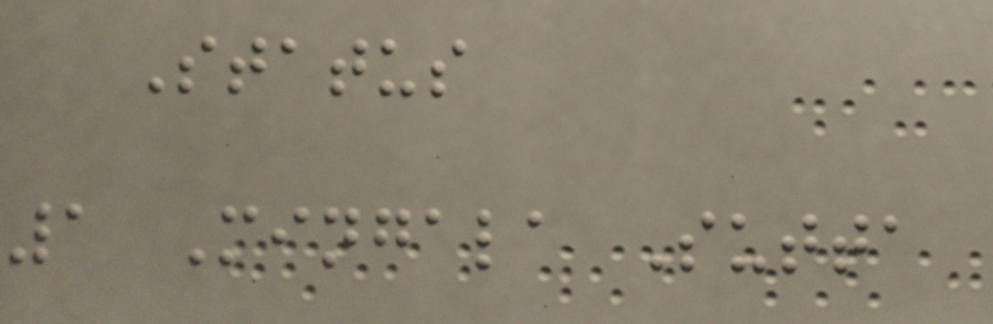Status
1 Mingala Sutta
